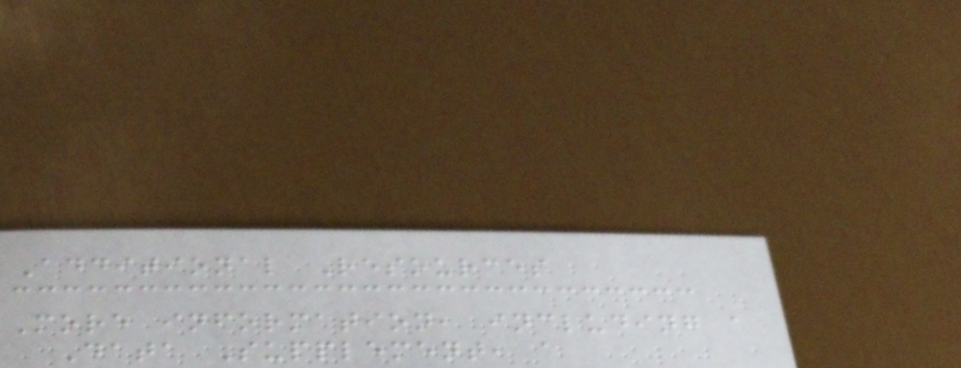Additional Resources
More information, including a
Data Supplement, a
